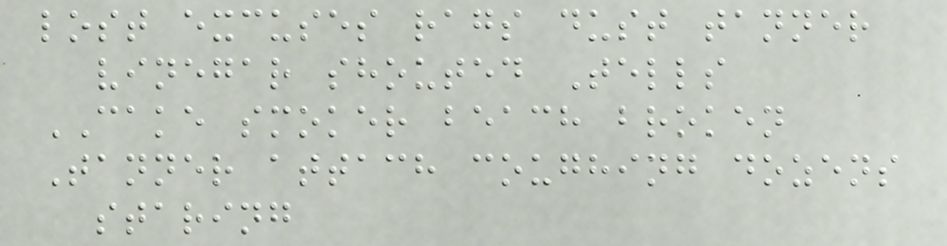lost excuses rags dust tanner
vinegar shouted Tells
CAKE smoker beach broken
Tanner attach coughing dozens
staring
